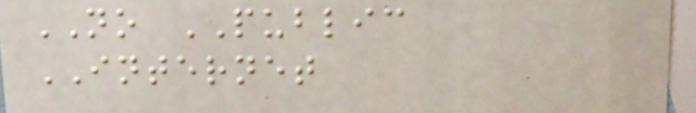NO PUBLIC
INTERNET
